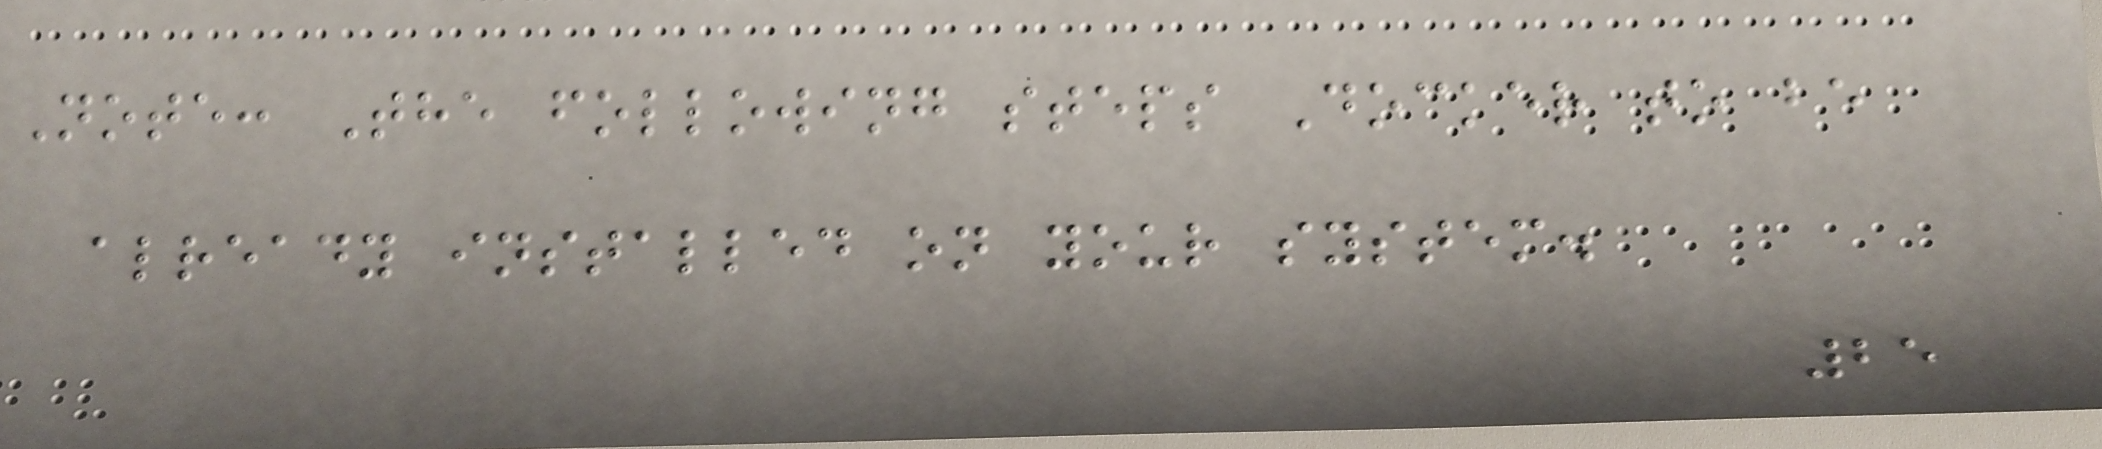Note: The following steps Docker to be
already installed on your system.
25
